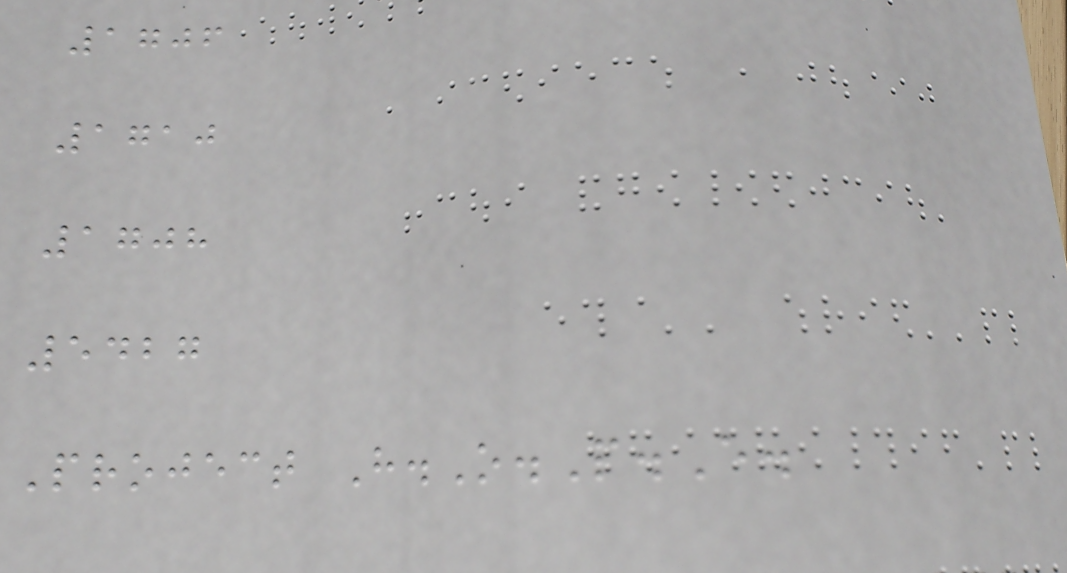1706
1710
1708
5427
Project H.O.P.E.
